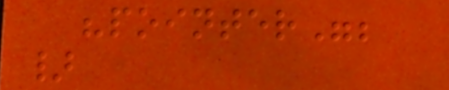"pointer";
}
